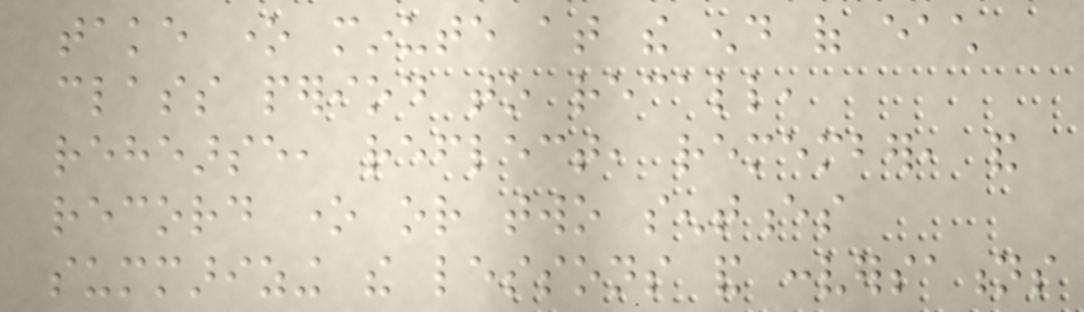take one minute at the end of each
class period to recall,
rehearse, reflect, remember, and
record one or two sentences
summarizing the lessons and conversations
